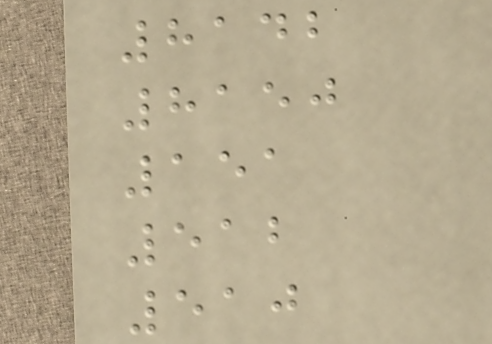8142
8150
151
512
510
